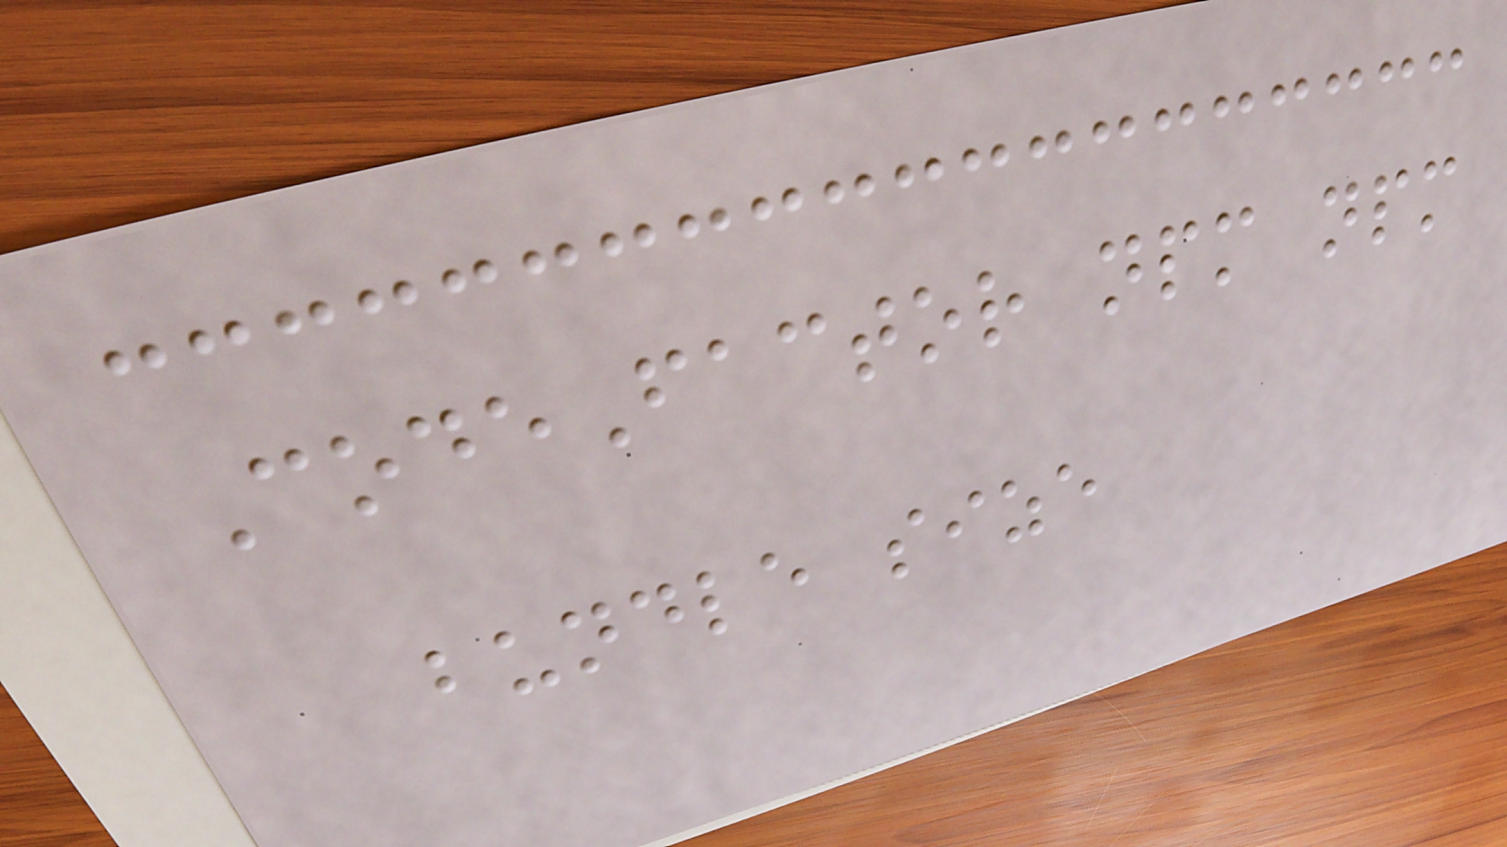CodeFactor npm npm
bundle size
